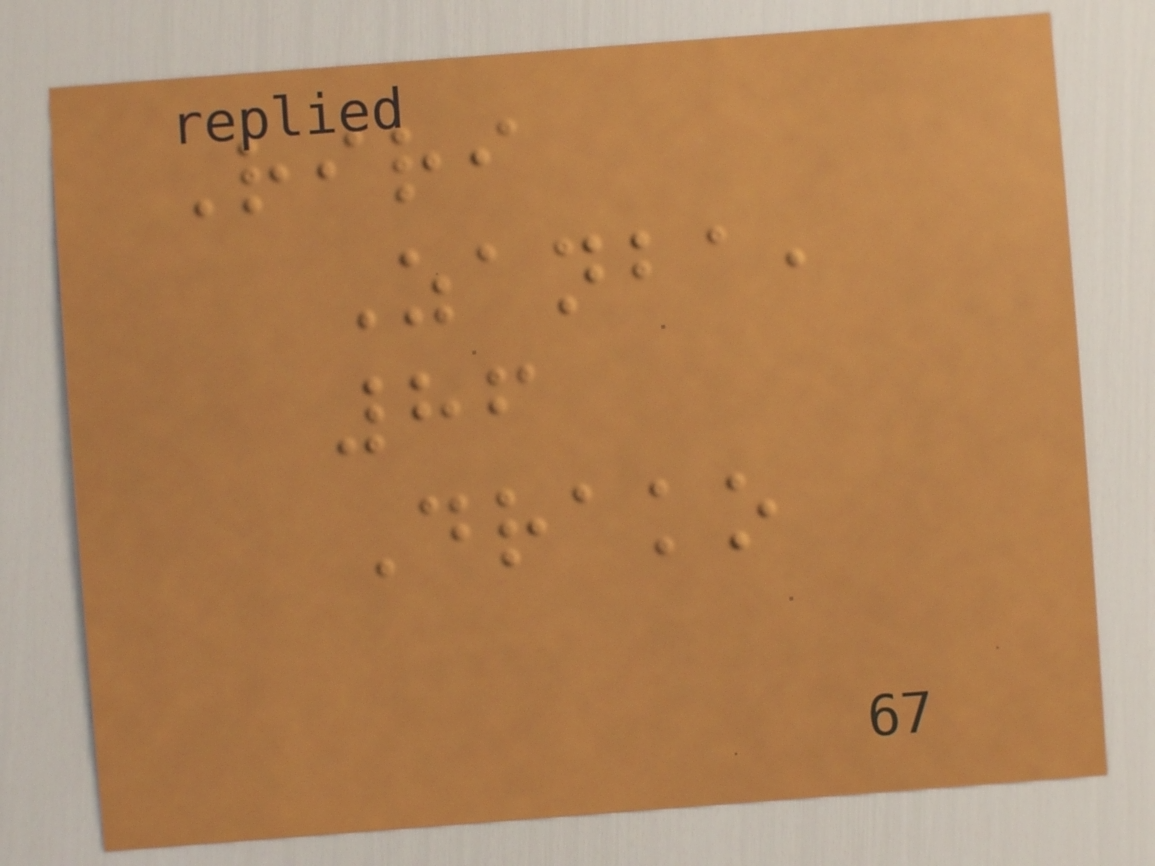Riri
Zanba,
86
Drako
